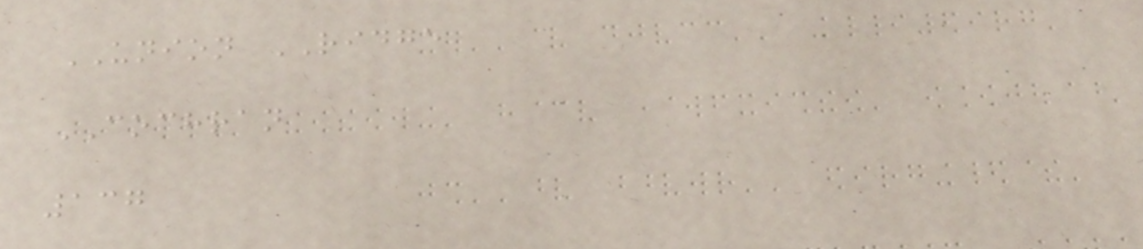UNION RIDGE
COCHRAN
137
